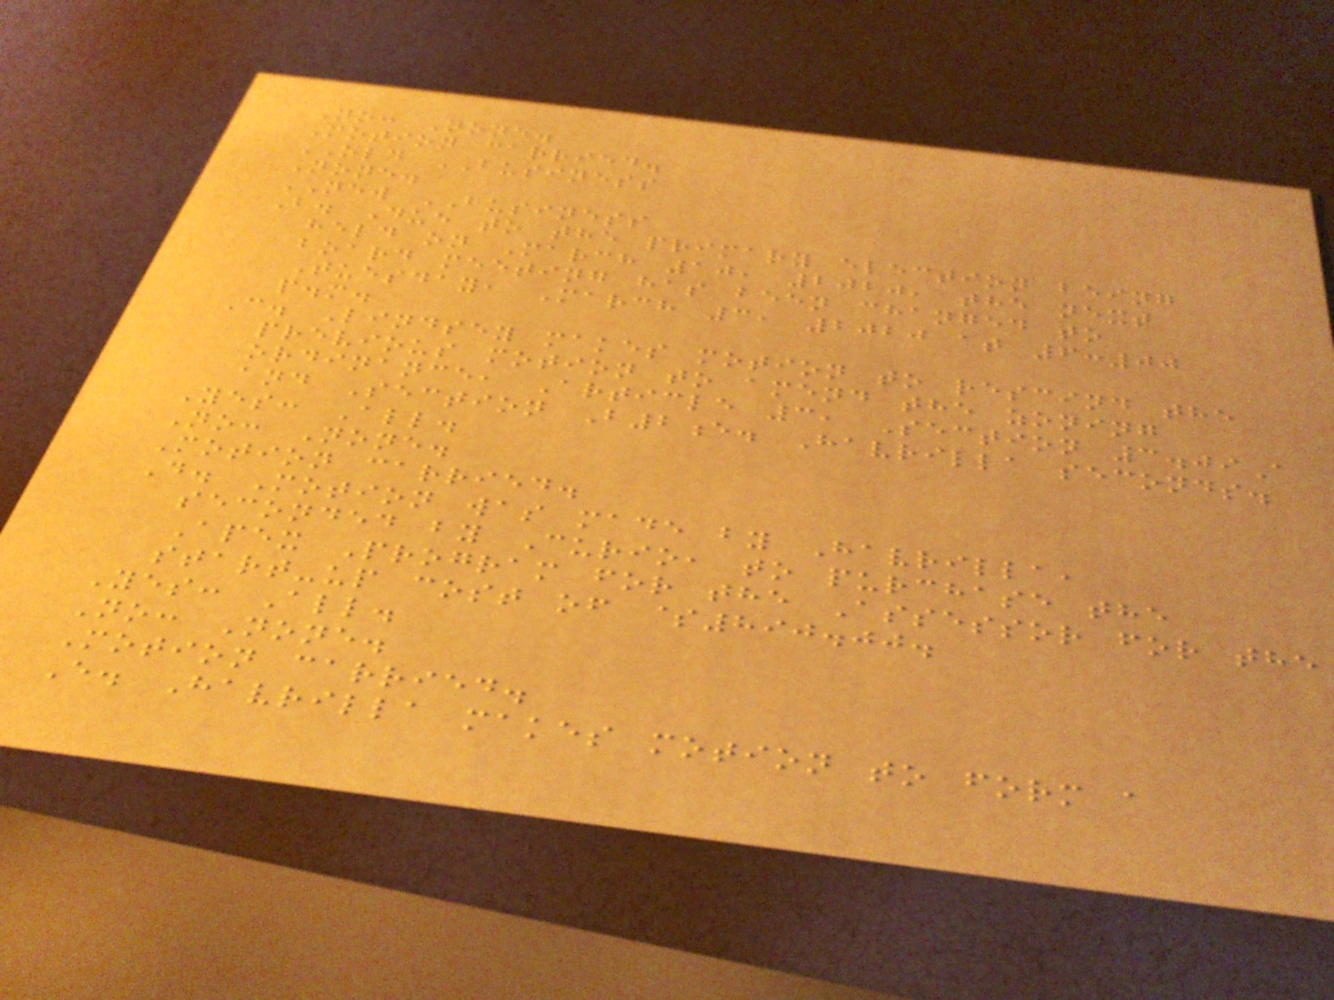No: None.
Motion carried.
OLD BUSINESS
None.
NEW BUSINESS
B. Due to the primary election being
held on March 10, 2020, the next
board meeting has been changed to
Tuesday, March 3, 2020 at 6:00
p.m.
C. Lindsey makes motion to rescind the
previous motion to amend the zoning
ordinance, Article 3, Section 3.09A
and Section B2e. Havrilla seconds.
Yes: All.
No: None.
Motion carried.
D. Motion was made by Havrilla,
seconded by Curio, to purchase the
Apex Program for the Assessor for the
start-up cost of $890.00.
Yes: All.
No: None.
Motion carried.
E. Havrilla makes motion to form a
